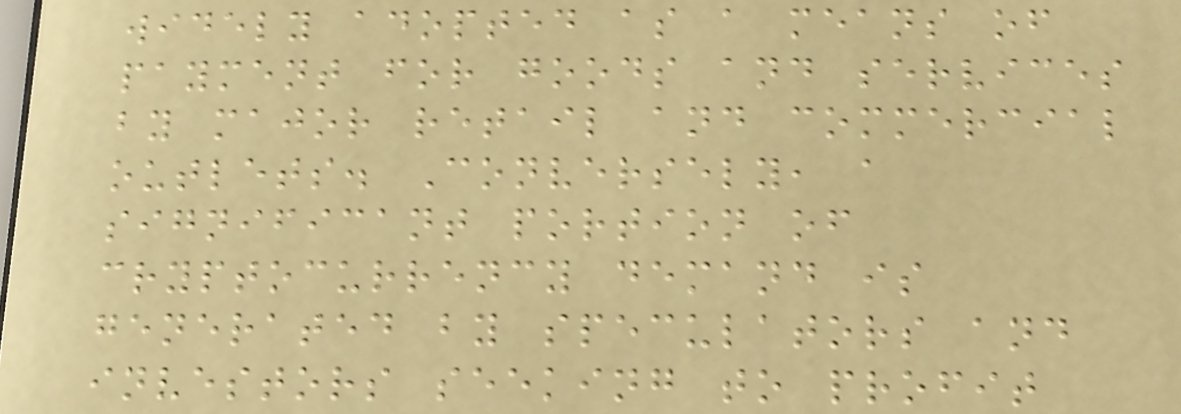widely adopted as a means of
payment for goods and services
by major retail and commercial
outlets. Conversely, a
significant portion of
cryptocurrency demand is
generated by speculators and
investors seeking to profit
